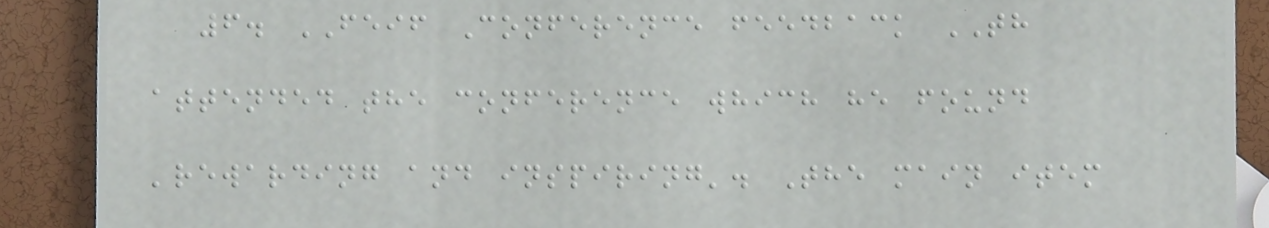6. FEIF Conference feedback TH
attended the conference which he found
'rewarding and inspiring'. The main item
